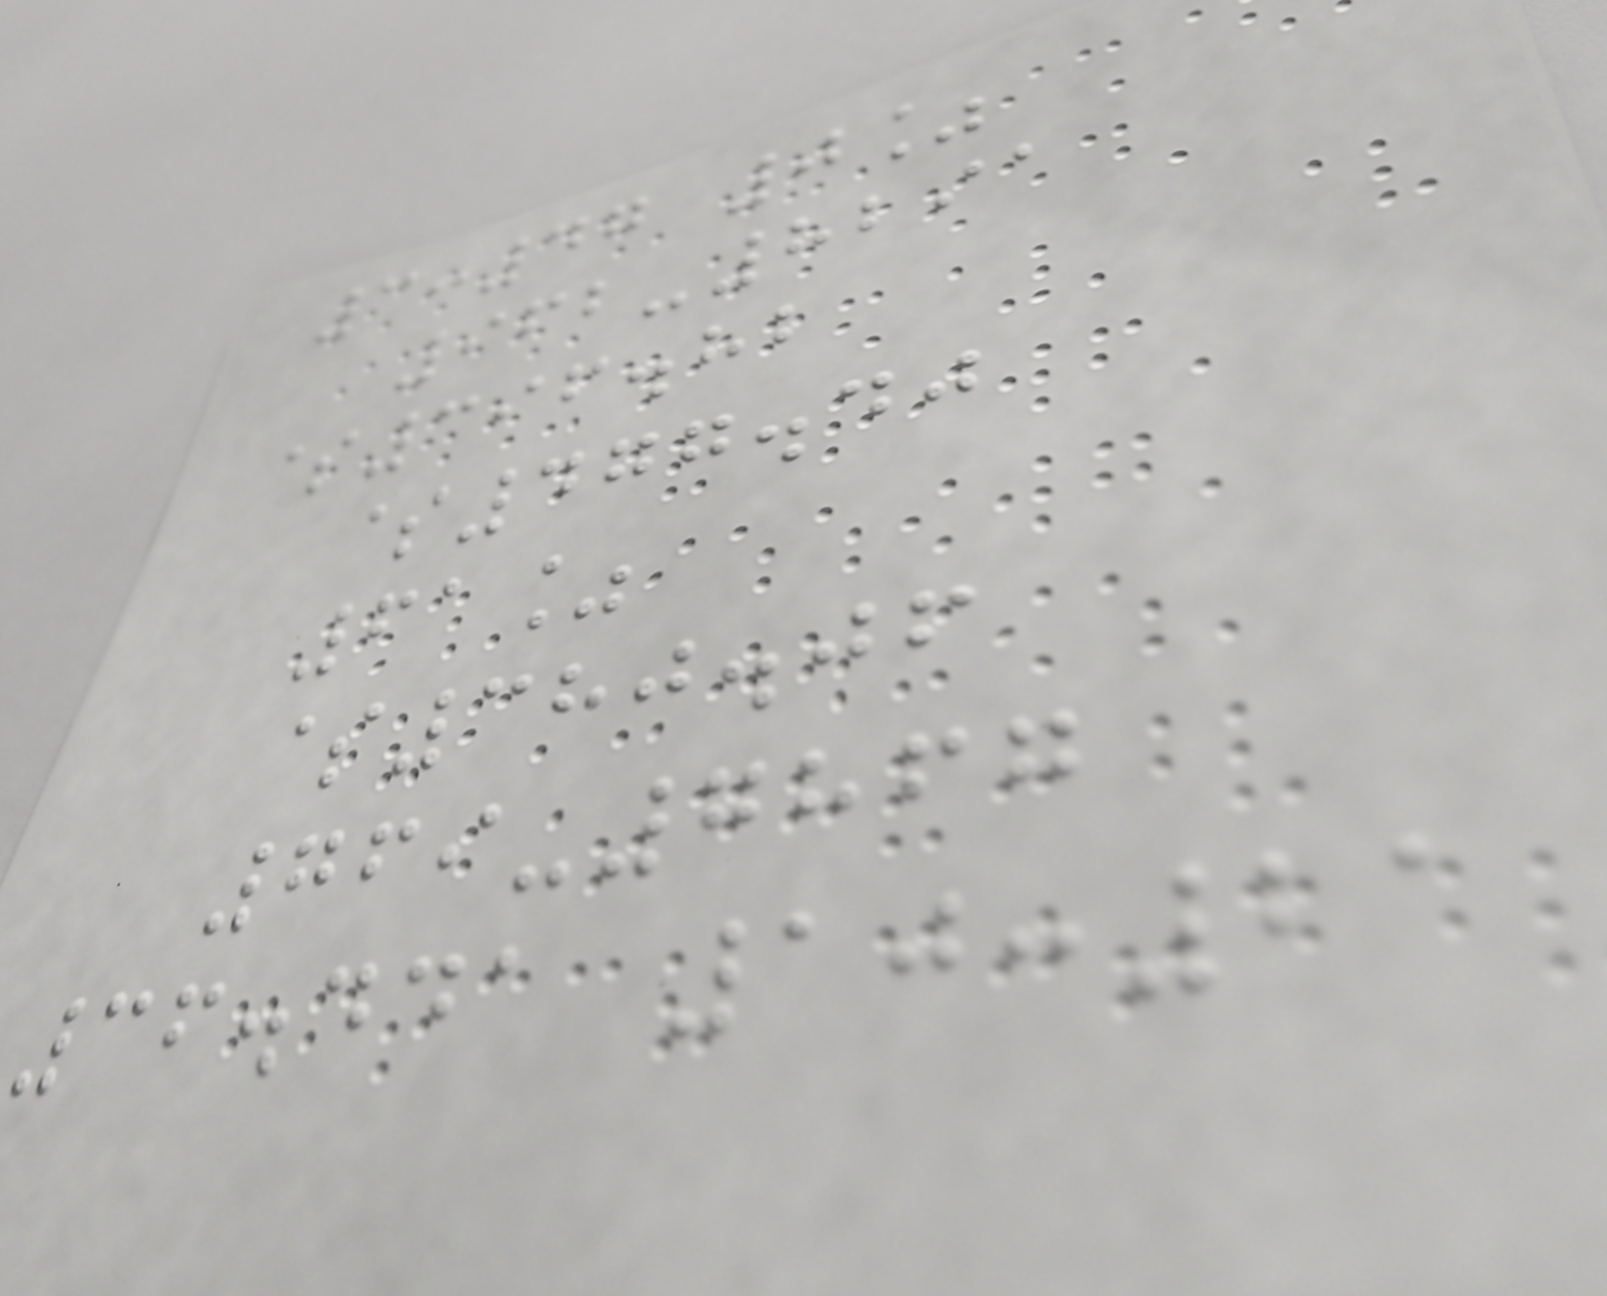3:47 0%
962-8291
$396.82
$477.40
61%
$380.06
769-7867
36.441 10:21
